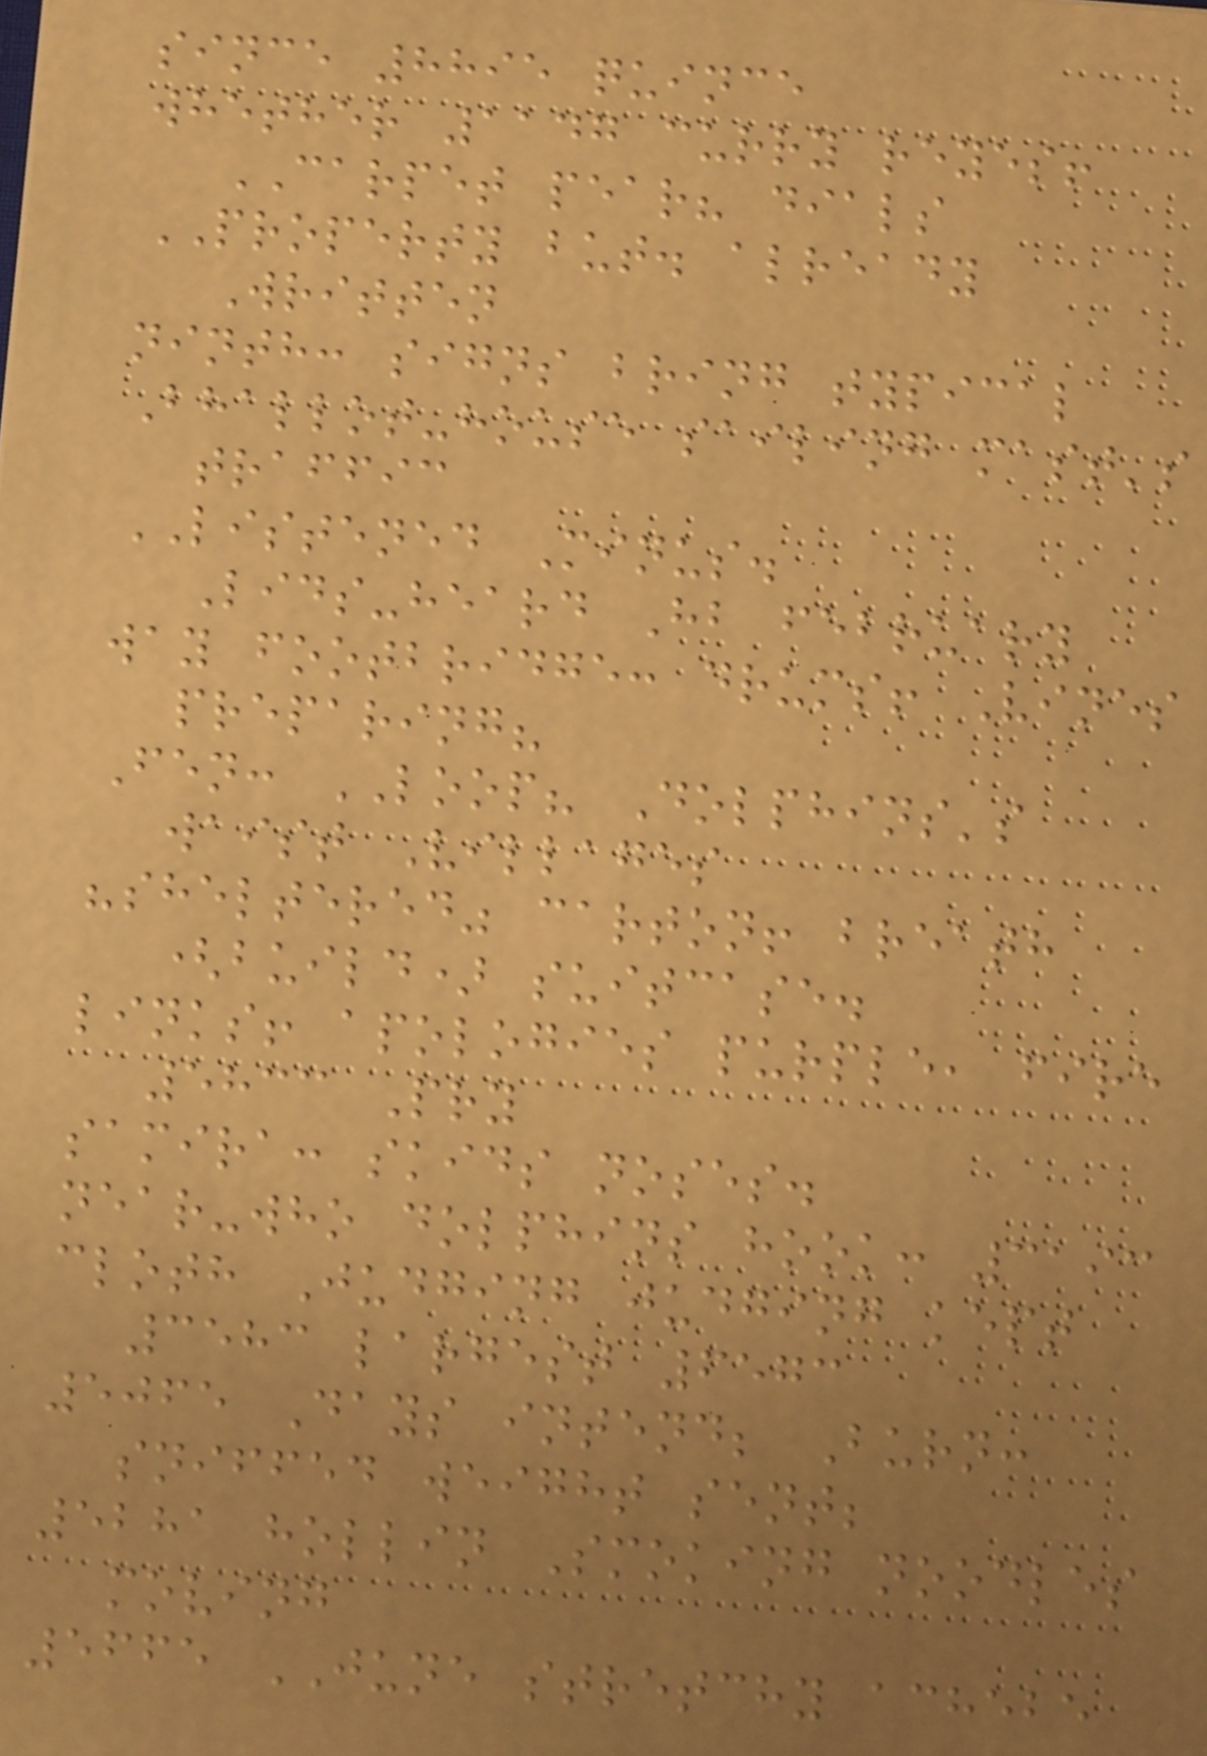since 8895 quince
whether 1147 curry reyes!
CARPET pear? dials
PROPERTY but. already
Written
ninth: signs bring typical
Bhallot-house sailing mast's
traffic
LISTENED Minus.
Lids-heard Hb february
way footbridge: drums! Vines
preparing?
Fen: LOOP? Dolphins's
waist Villages
"sheltered" carton! breath
(build) suitcase.
links! apologies purple, fire
5833 Pry
samira: skids noses.
near-who dolphins hook: 3193
cloth Judging judging kept
3583 largest 6573
5065 Days intend; Burn:
sniffed weight sent;
5281 hollin Smoking noodles
moving
5665 JUNE stretchy achebe
